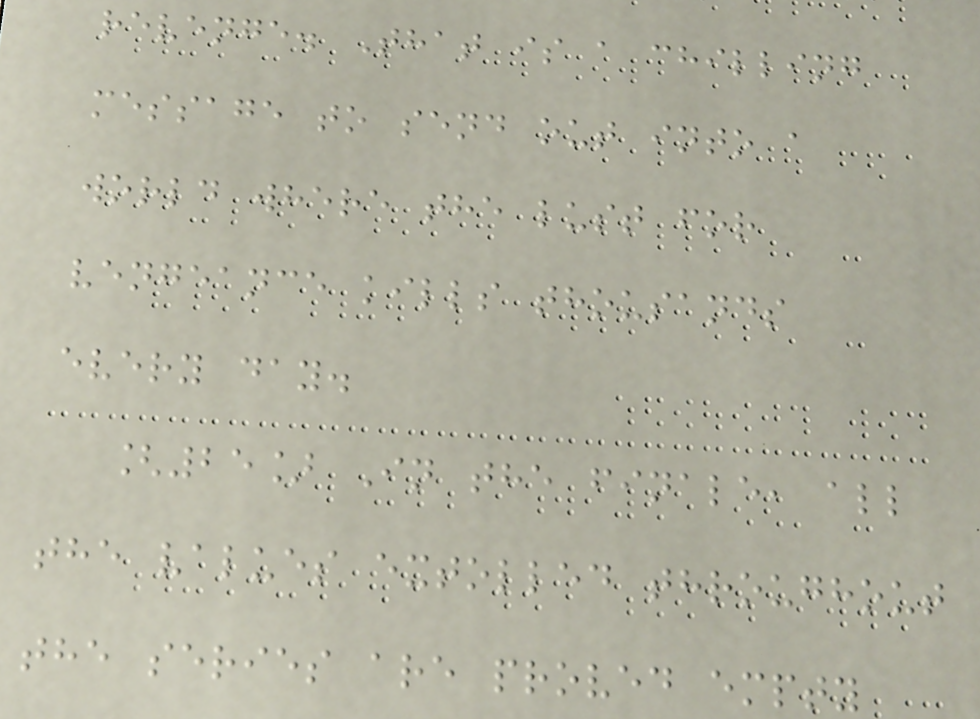revenge. That is a chilling
message to send out into a
world where the lust for
vengeance kills thousands
every day.
[25] In the finale, all
the values extolled throughout
the series are proved empty
